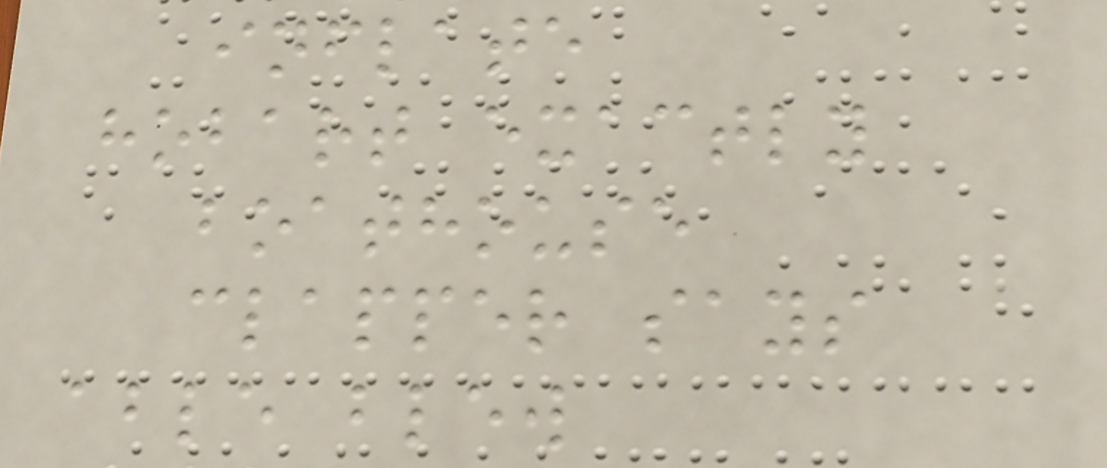inflate
hobart exactly
boathouse
clapper says
able blew
